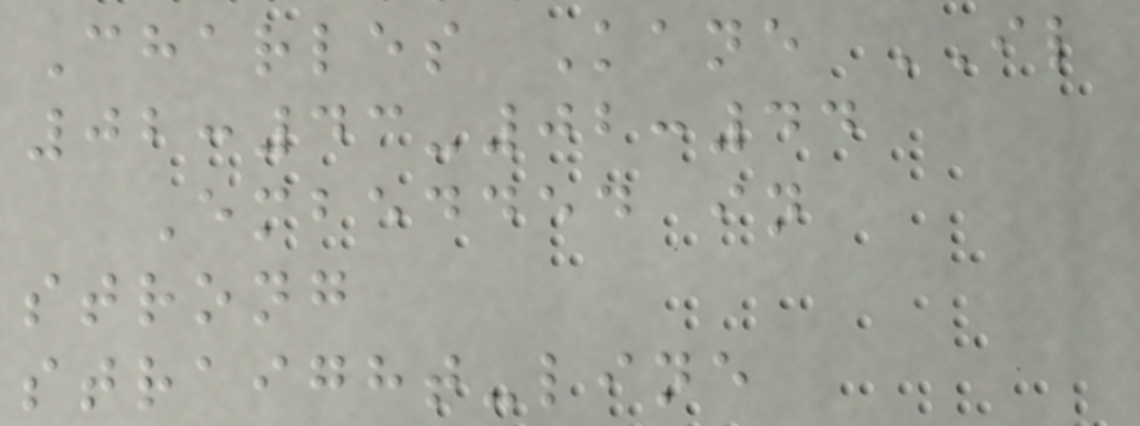Charles Kane IL
02:43-02:44
Embedded in
strong
straight-line
